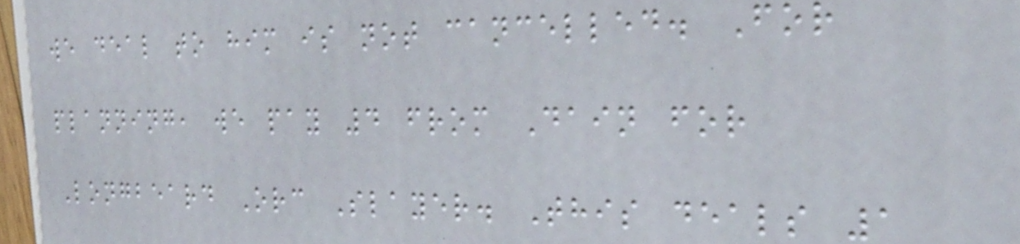we deal to him is not cancelled. For
planning, we pay 4 from Dain for
Longbeard Orc Slayer. This deals 1
